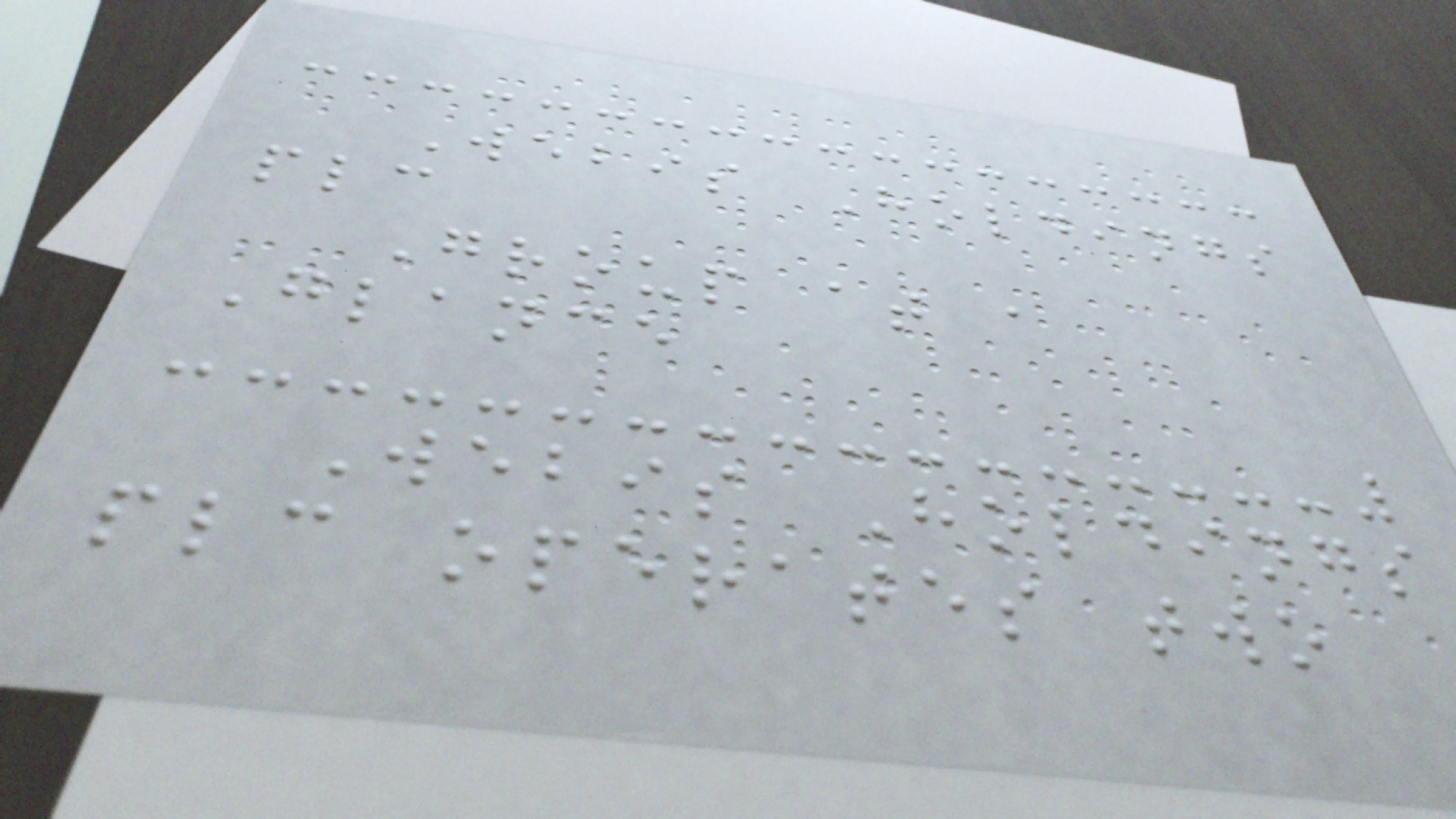Webis Holdings
plc
Group at a
Glance
Webis Holdings
plc operates two
